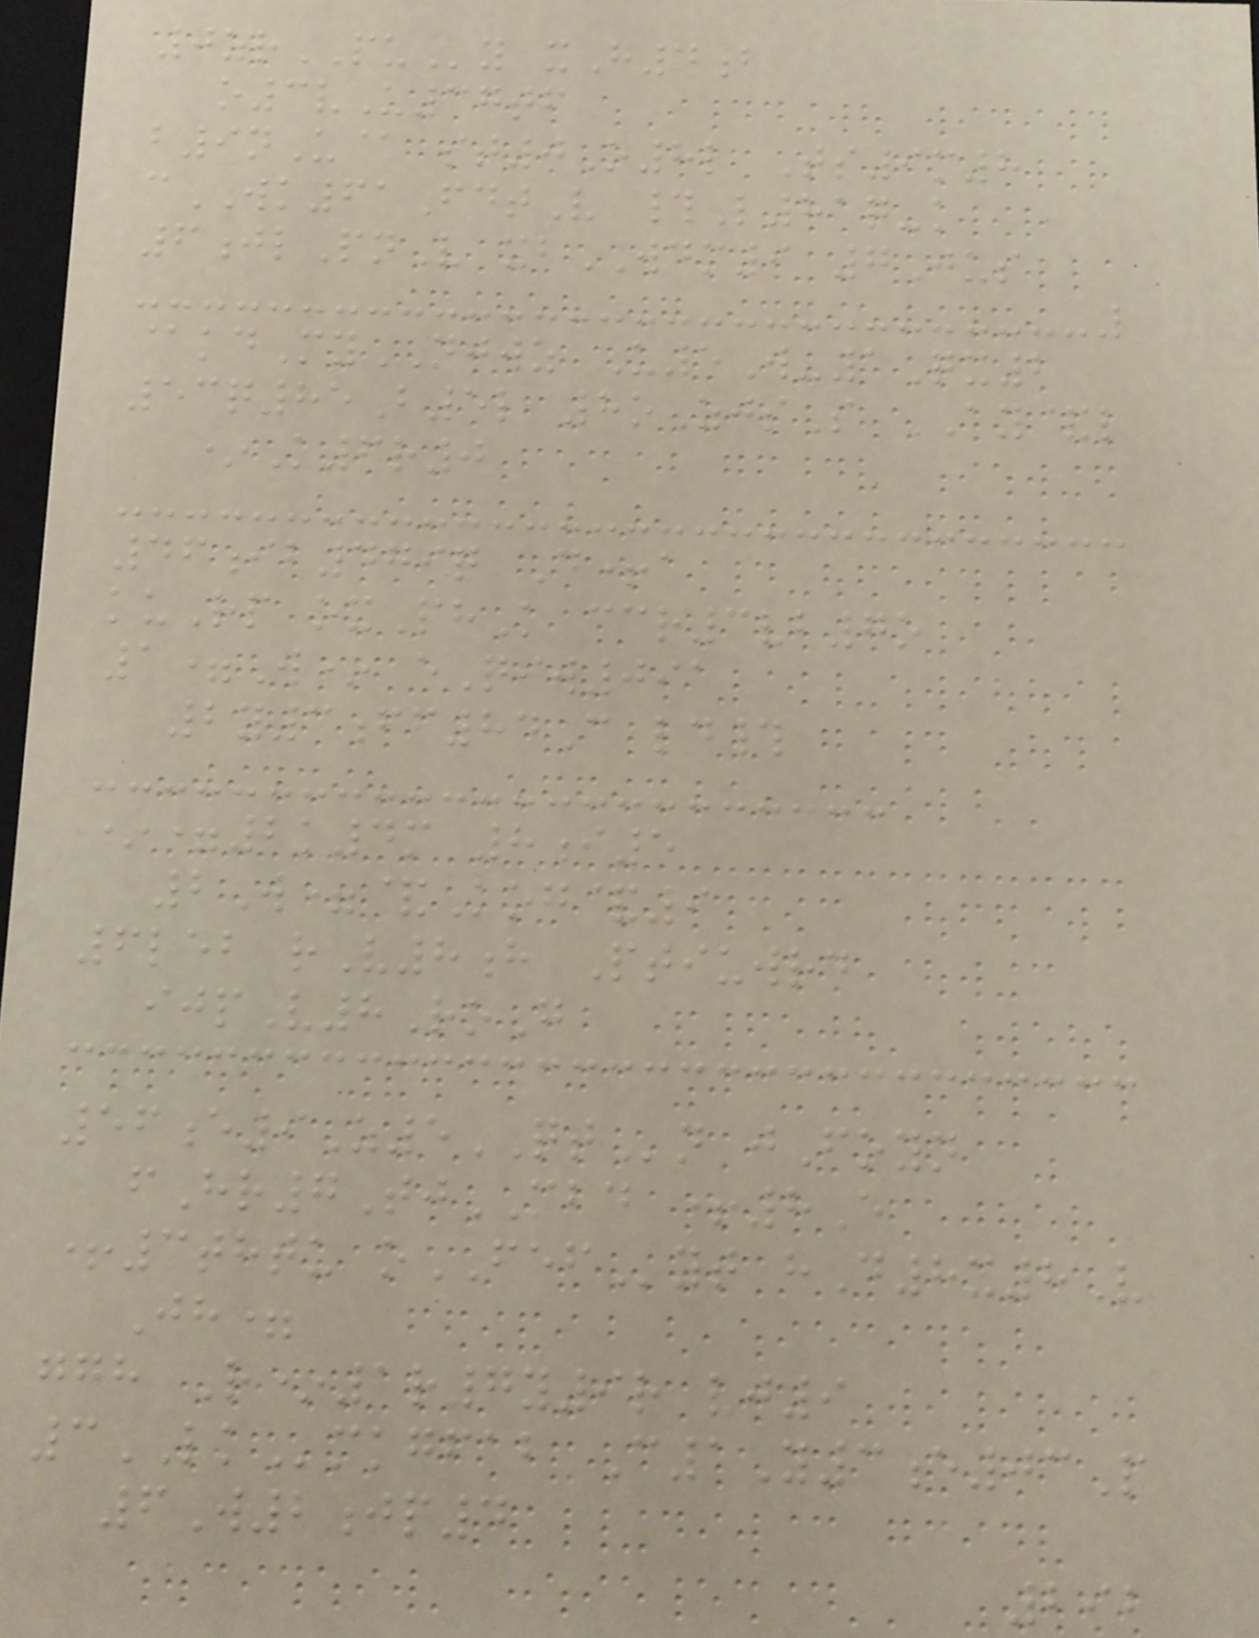0zrPUy xH4b
o3vU37tf
b9nU@ st0O8l Ts9m8
cWK61FdtV #L81q-k
6jlPnV xbWDM9 7Jus
@kdMyNJWZ U5W-1Qx2
53q85B5l 8oZjsS AY&l
*K6r0
46ib479q D+a
kuRp oxPhK ccr3vb7o
1=W* eQiw091
2y3ff84C ld#
*=2k4m 8i5
2W=&Kog&9
6leb rV8h Ptiuwrd
ijpV8RoG
56e9Z5QTn jFoyn
fHr7TjMBD +8E
+3thtu oFEFyt hD8x8V
Jh=
ggh R*1r7y9r vj9
3LKmkgfab C1Y3e03P
6W2jp4
292
